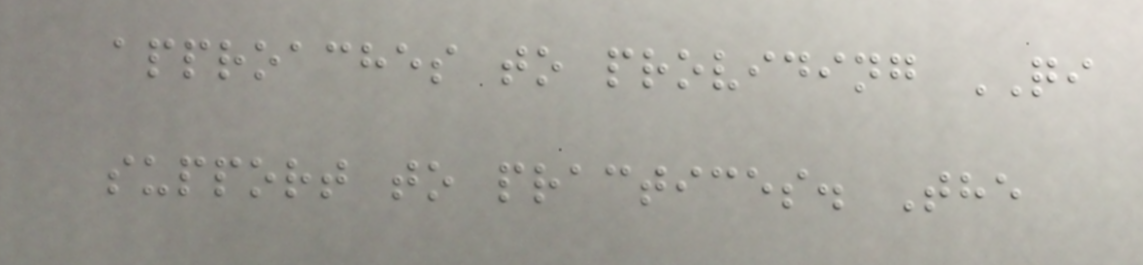approaches to providing QI
support to practices. The
